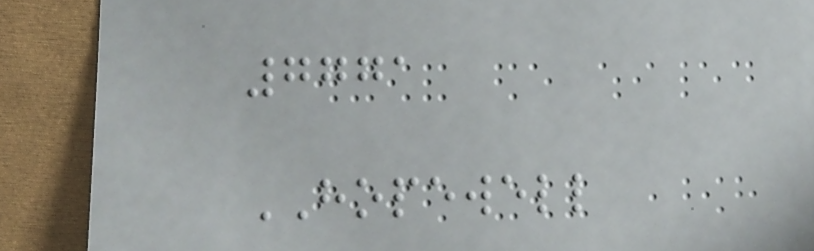7771
HOPEWELL
